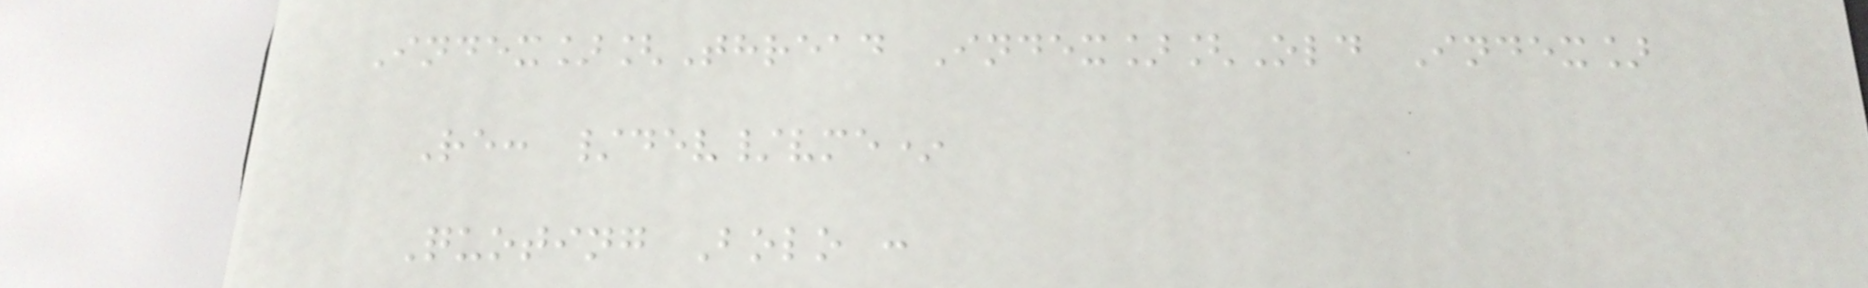Index][Thread Index][Old Index]
Re: /dev/vme*
Quoting Bolo :
